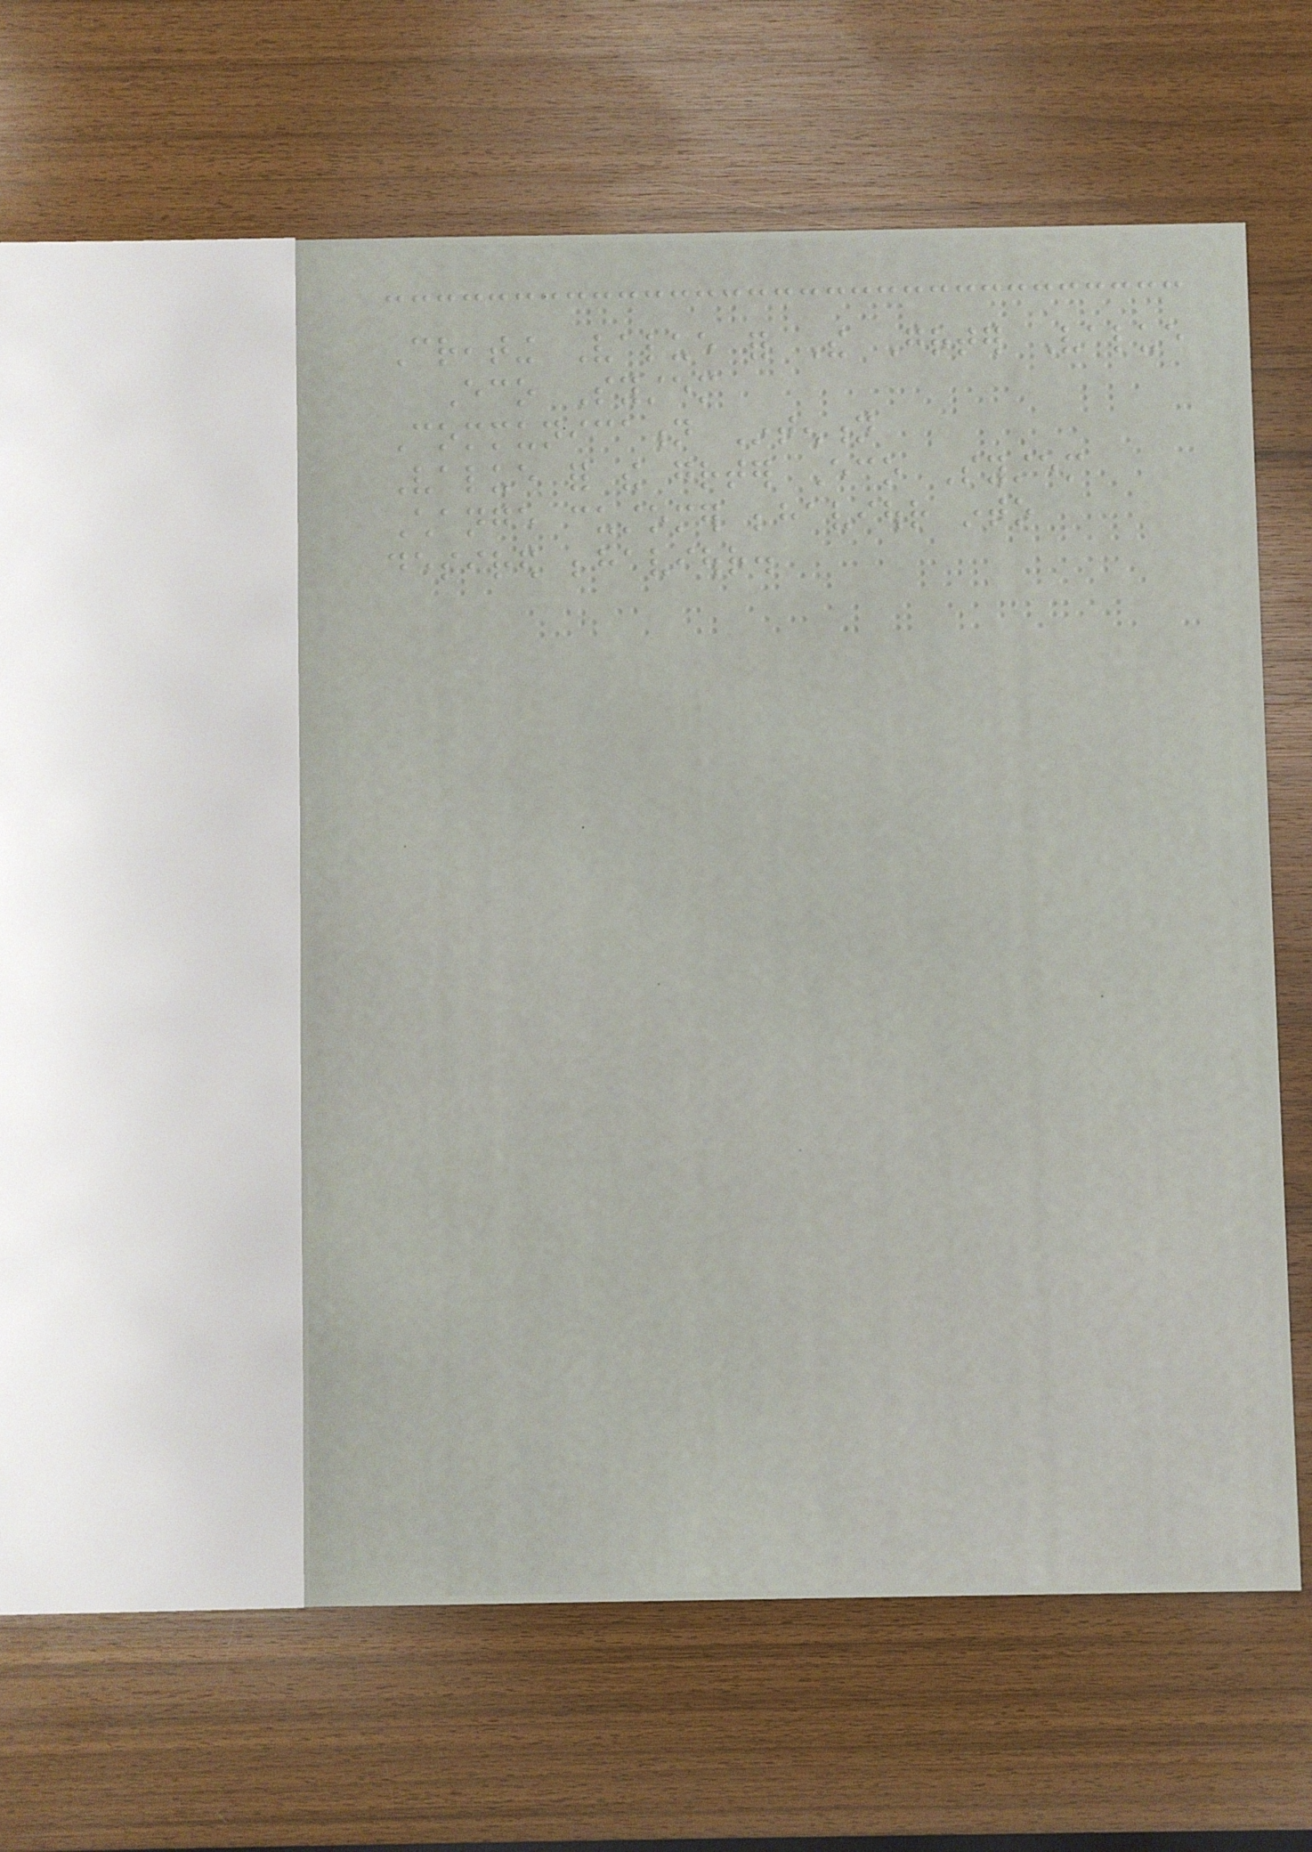Creating Value for The Greater Value
Eco System
Communication Intention
Value for the greater Eco System
Change customer behaviour into
desired behaviour.
